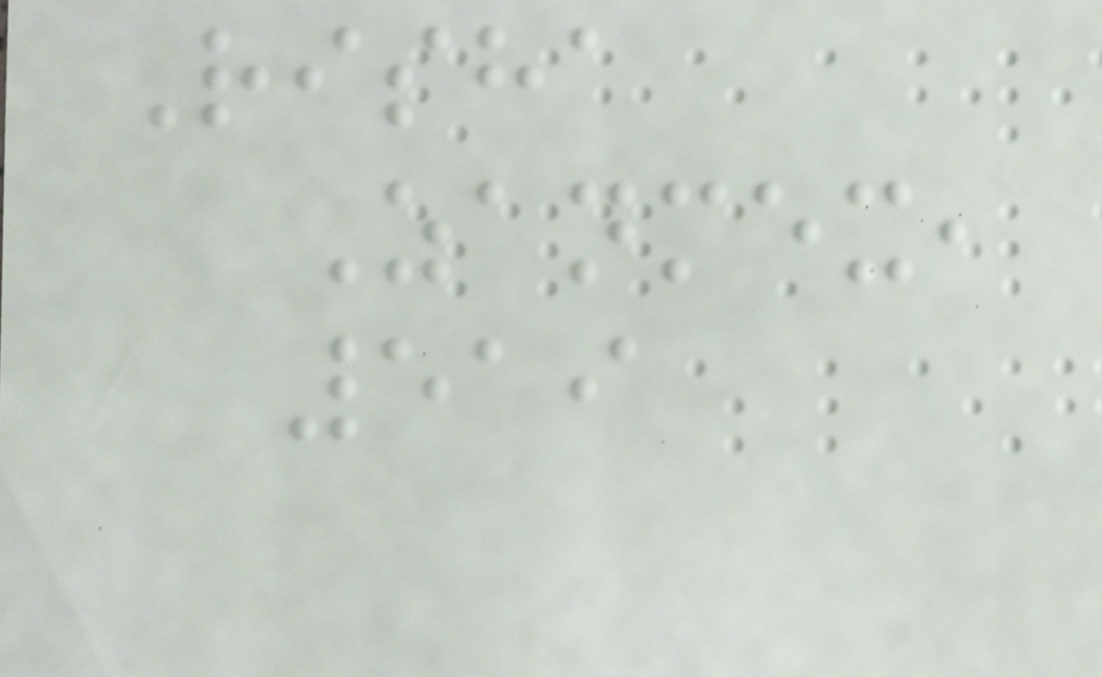Risha
Zanmex,
519
